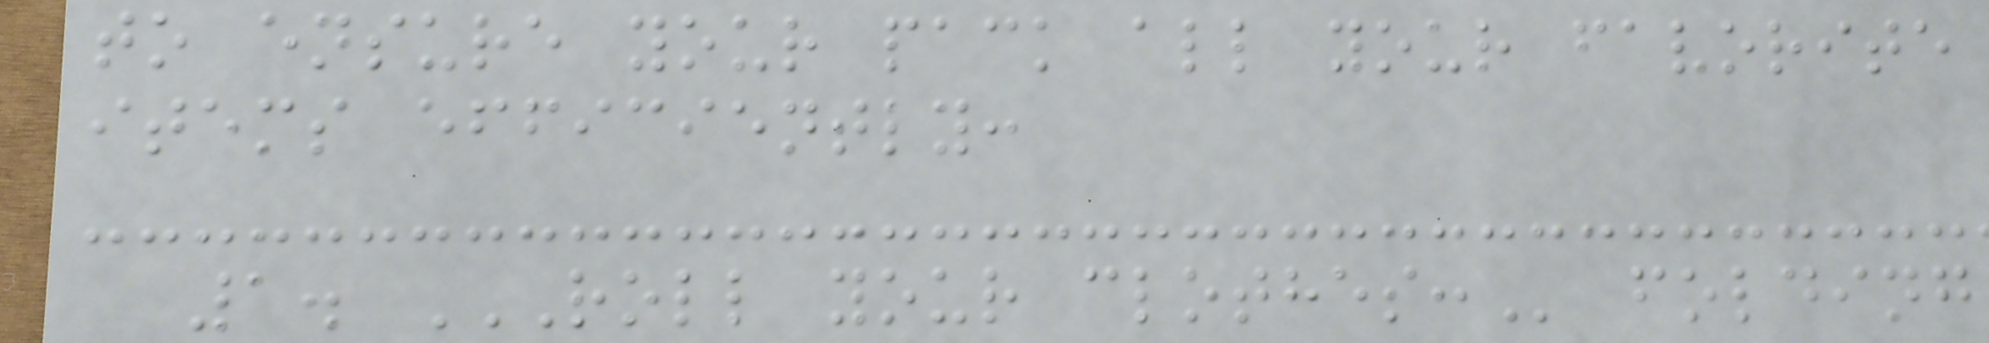to ensure your pack all your favorite
items efficiently:
1. ROLL YOUR CLOTHES: folding
